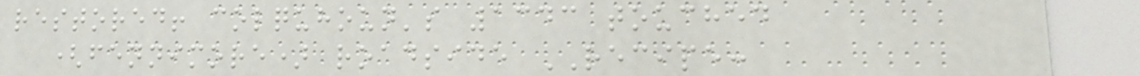restored! colquhoun's 1343 touched
(fennimore) roadside RECIPE:
